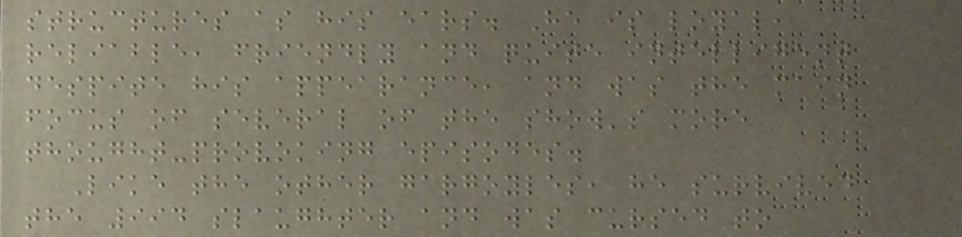structures as his ears. He is loyal,
reliable, friendly and quite intelligent
despite his appearance, and was the main
focus of several of the show's more
thought-provoking episodes.
Like the other gargoyles, he survived
the 994 slaughter and was cursed to
